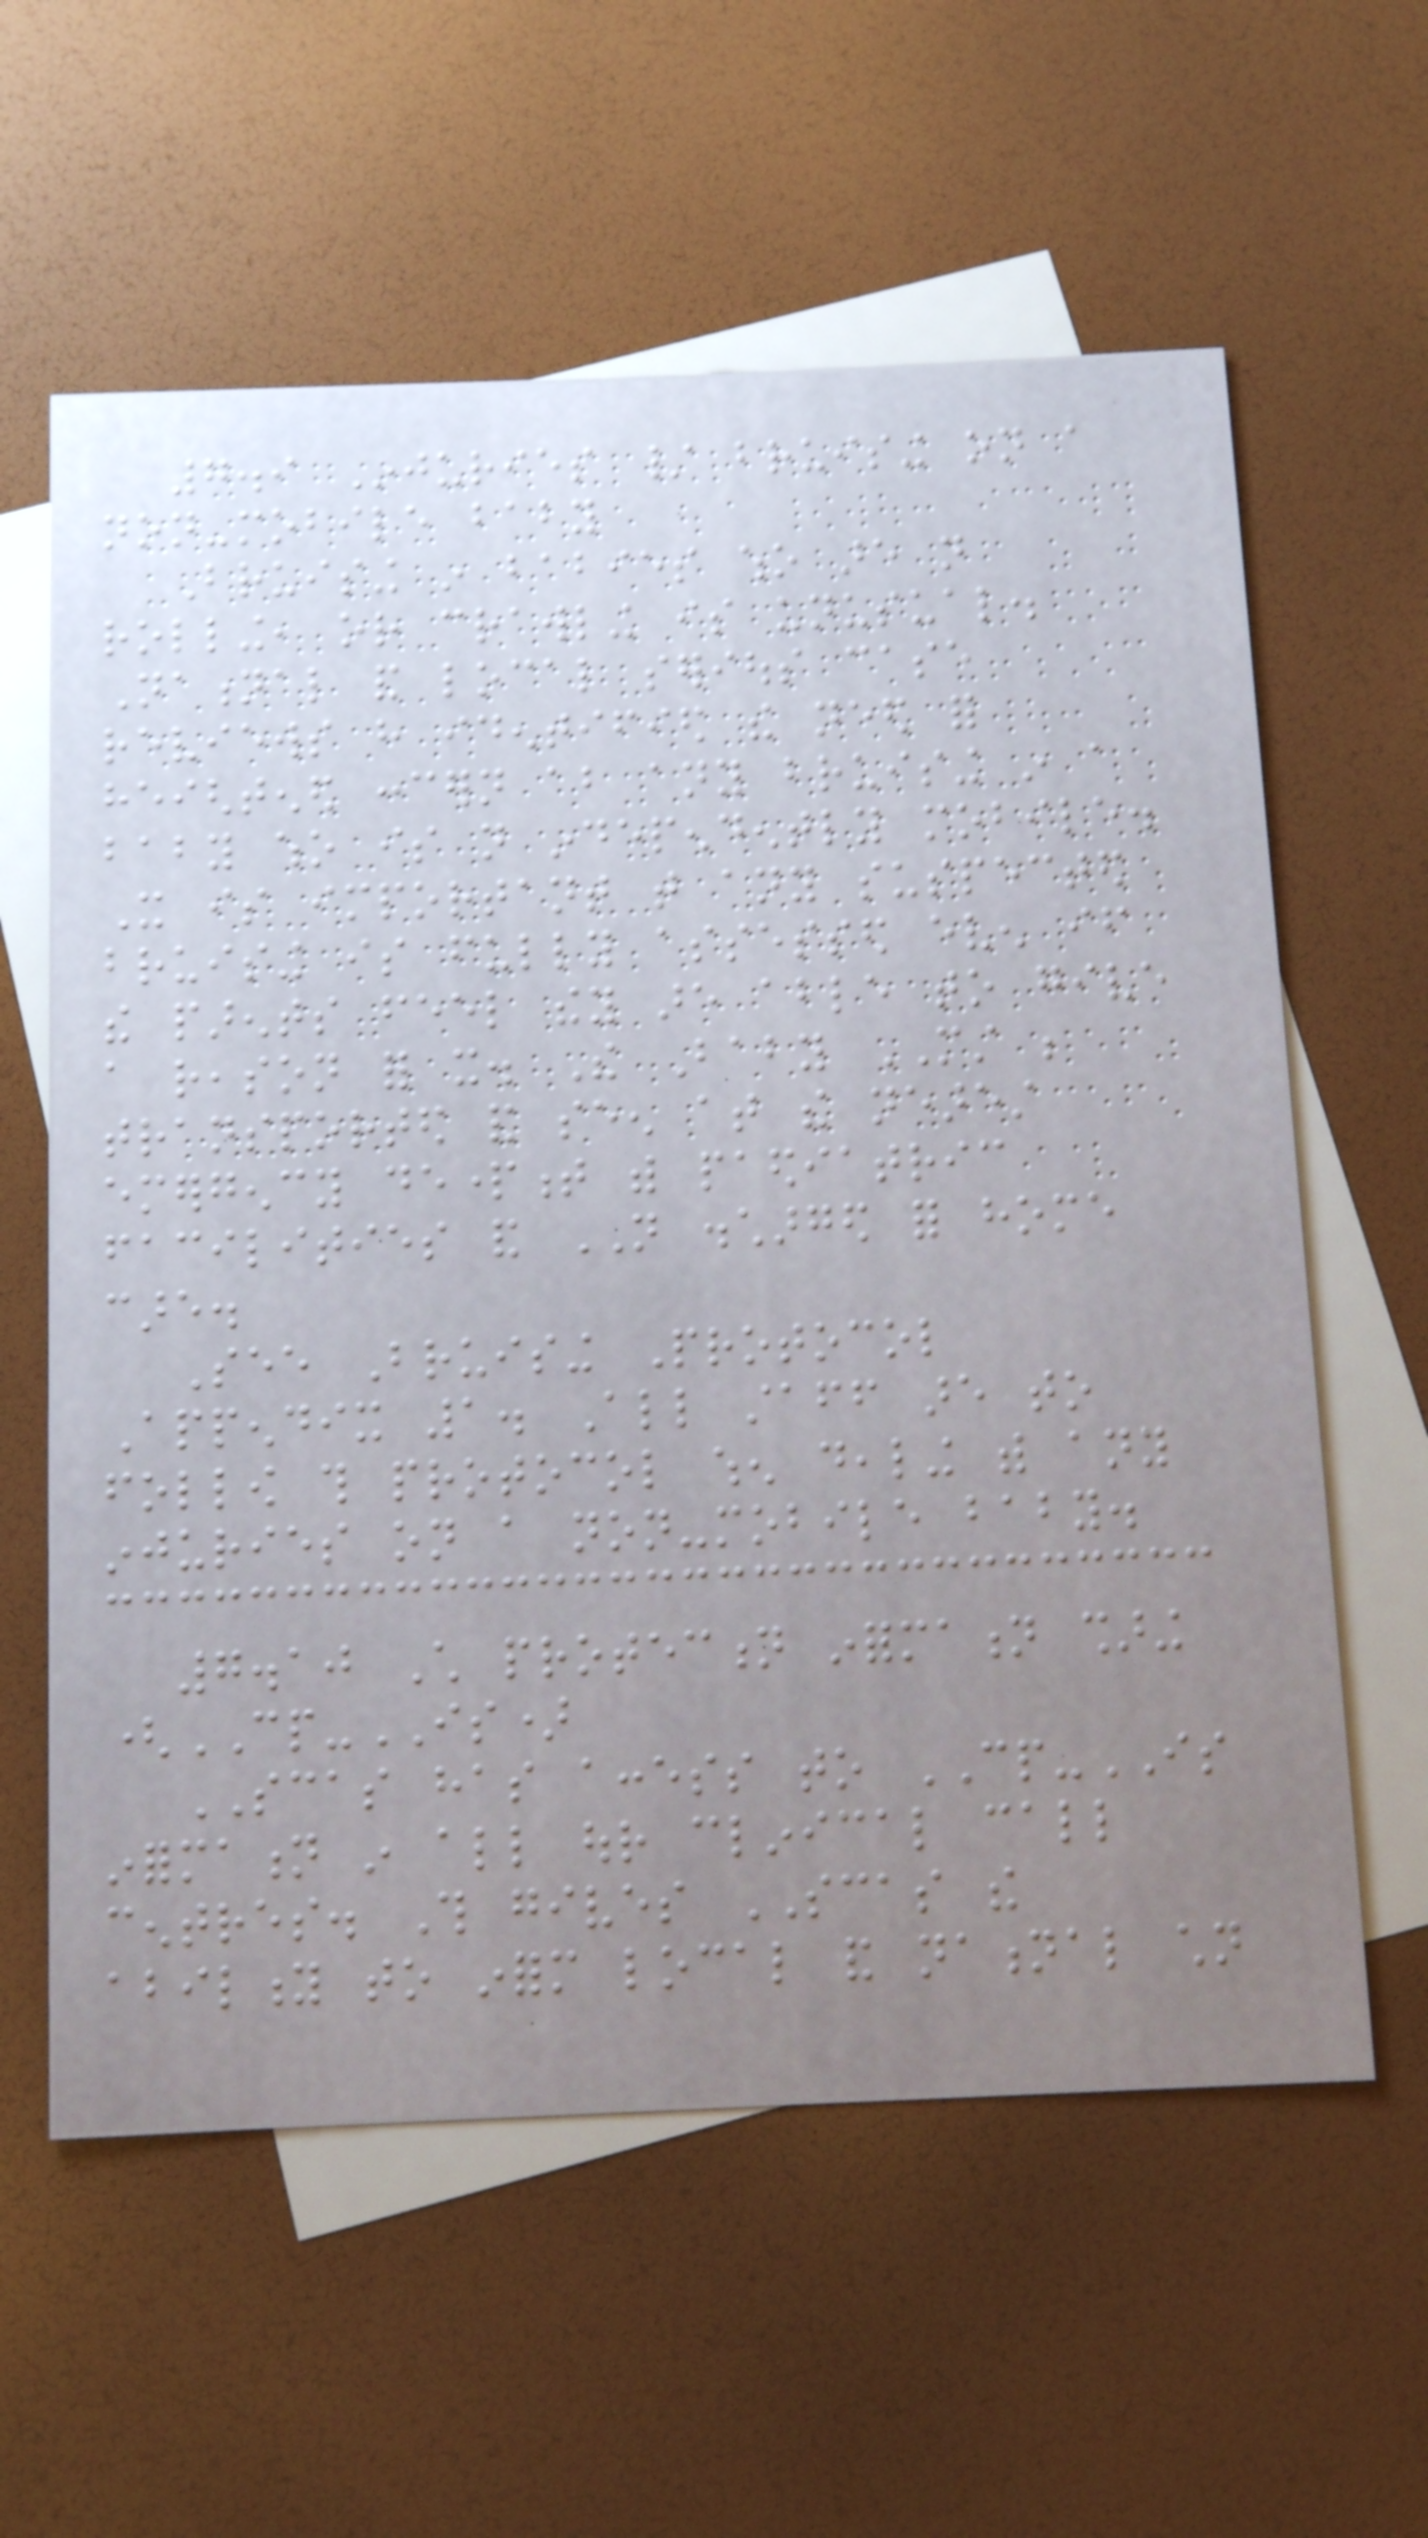7.9 Injuries / bruising on a
non-mobile baby
Bruising in babies who are not
rolling, or crawling is unusual.
National and local serious case
reviews have identified the need for
heightened concern about any bruising in a
baby who is not independently mobile.
It is important that any suspected
bruising is fully assessed even if
the parents feel they are able to give
a reason for it. The Baby MUST be
transported and seen at the nearest
emergency department with paediatric
facilities and NOT discharged for home
care.
See Bruising Protocol
Appendix 1. All staff are to
follow this protocol when dealing with any
injuries on a non-mobile baby.
7.10 Child protection information sharing
(CP-IS)
SCAS has access to CP-IS
information in all our clinical call
centres. This gives SCAS the
ability to inform local and national children
